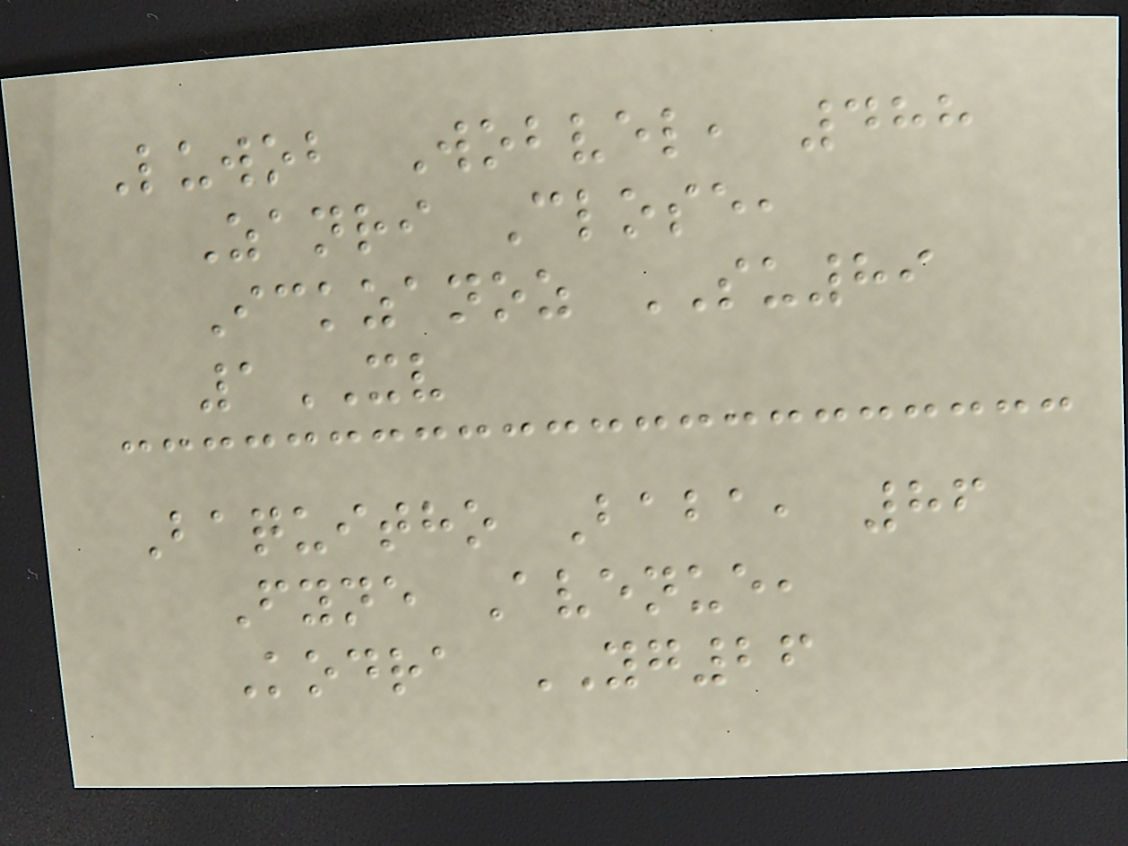Luwob Wobvel, 488
Zanri Close,
Ickzanoz SU89
1XV
Baquitho Baba, 86
Fyne Avenue,
Kodra YG26
